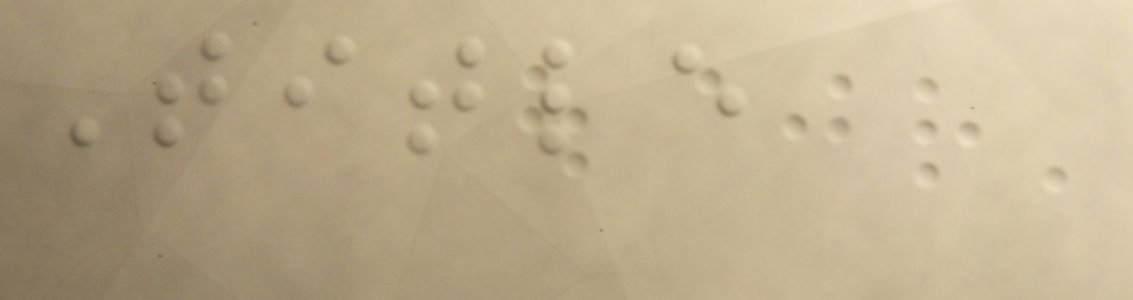Title
